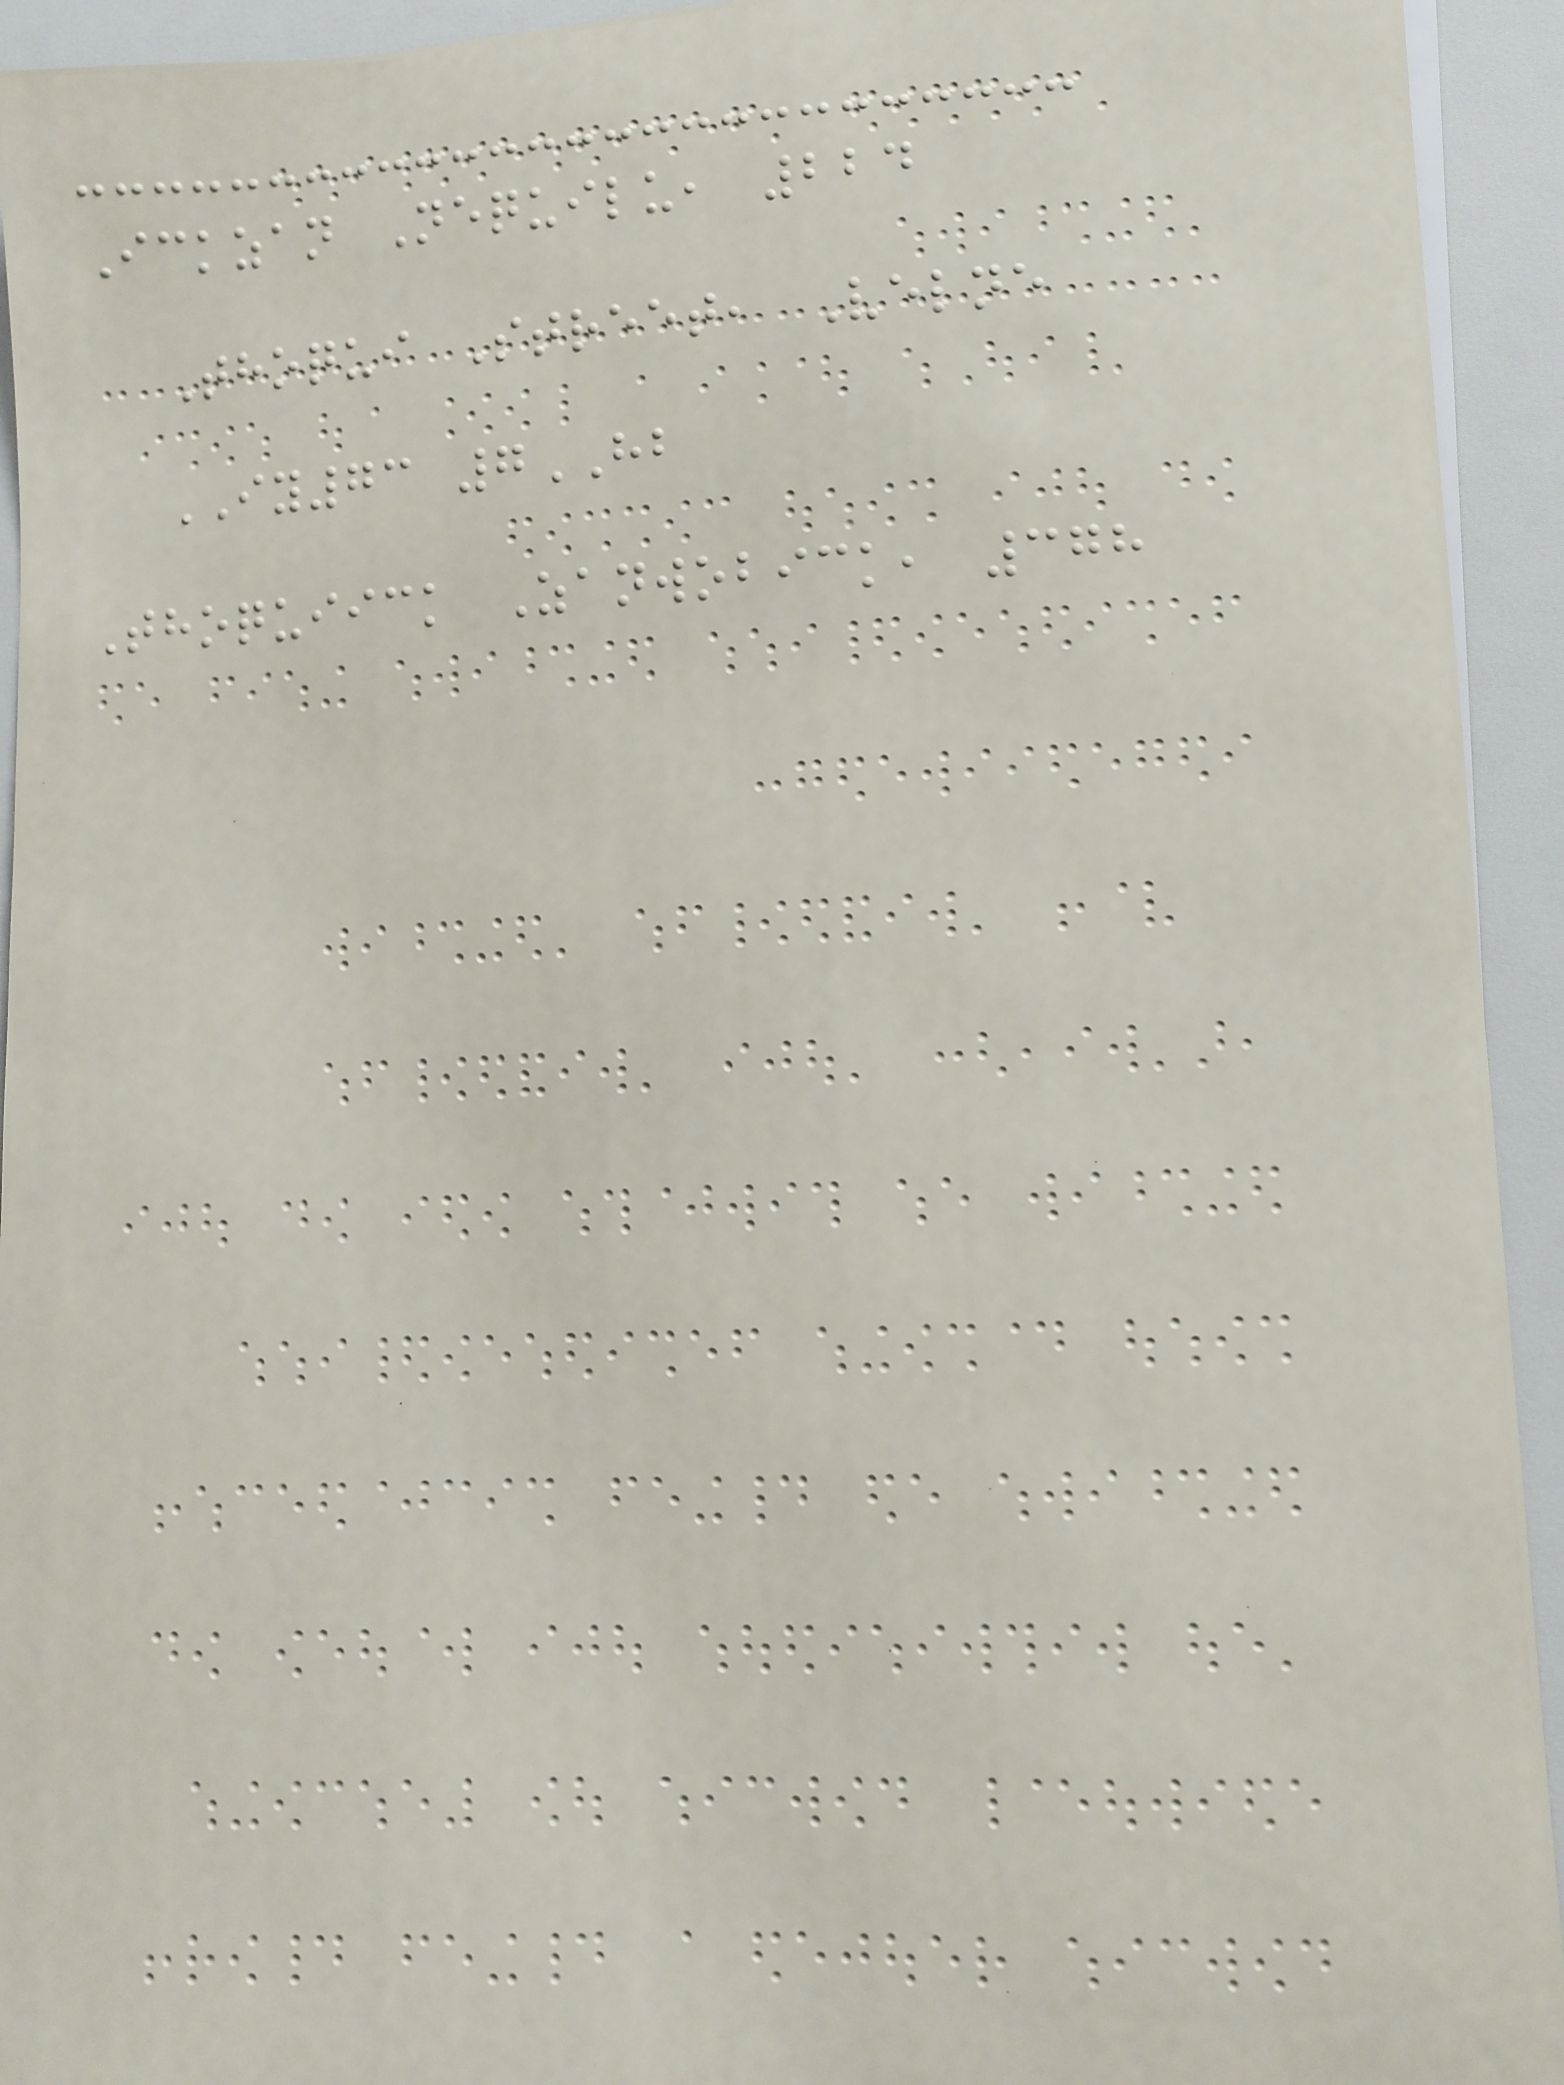Ickzan Nequilu, 224
Thoqui Street, Velne
IY73 7HB
Thoquiick Zanwobick, 378
